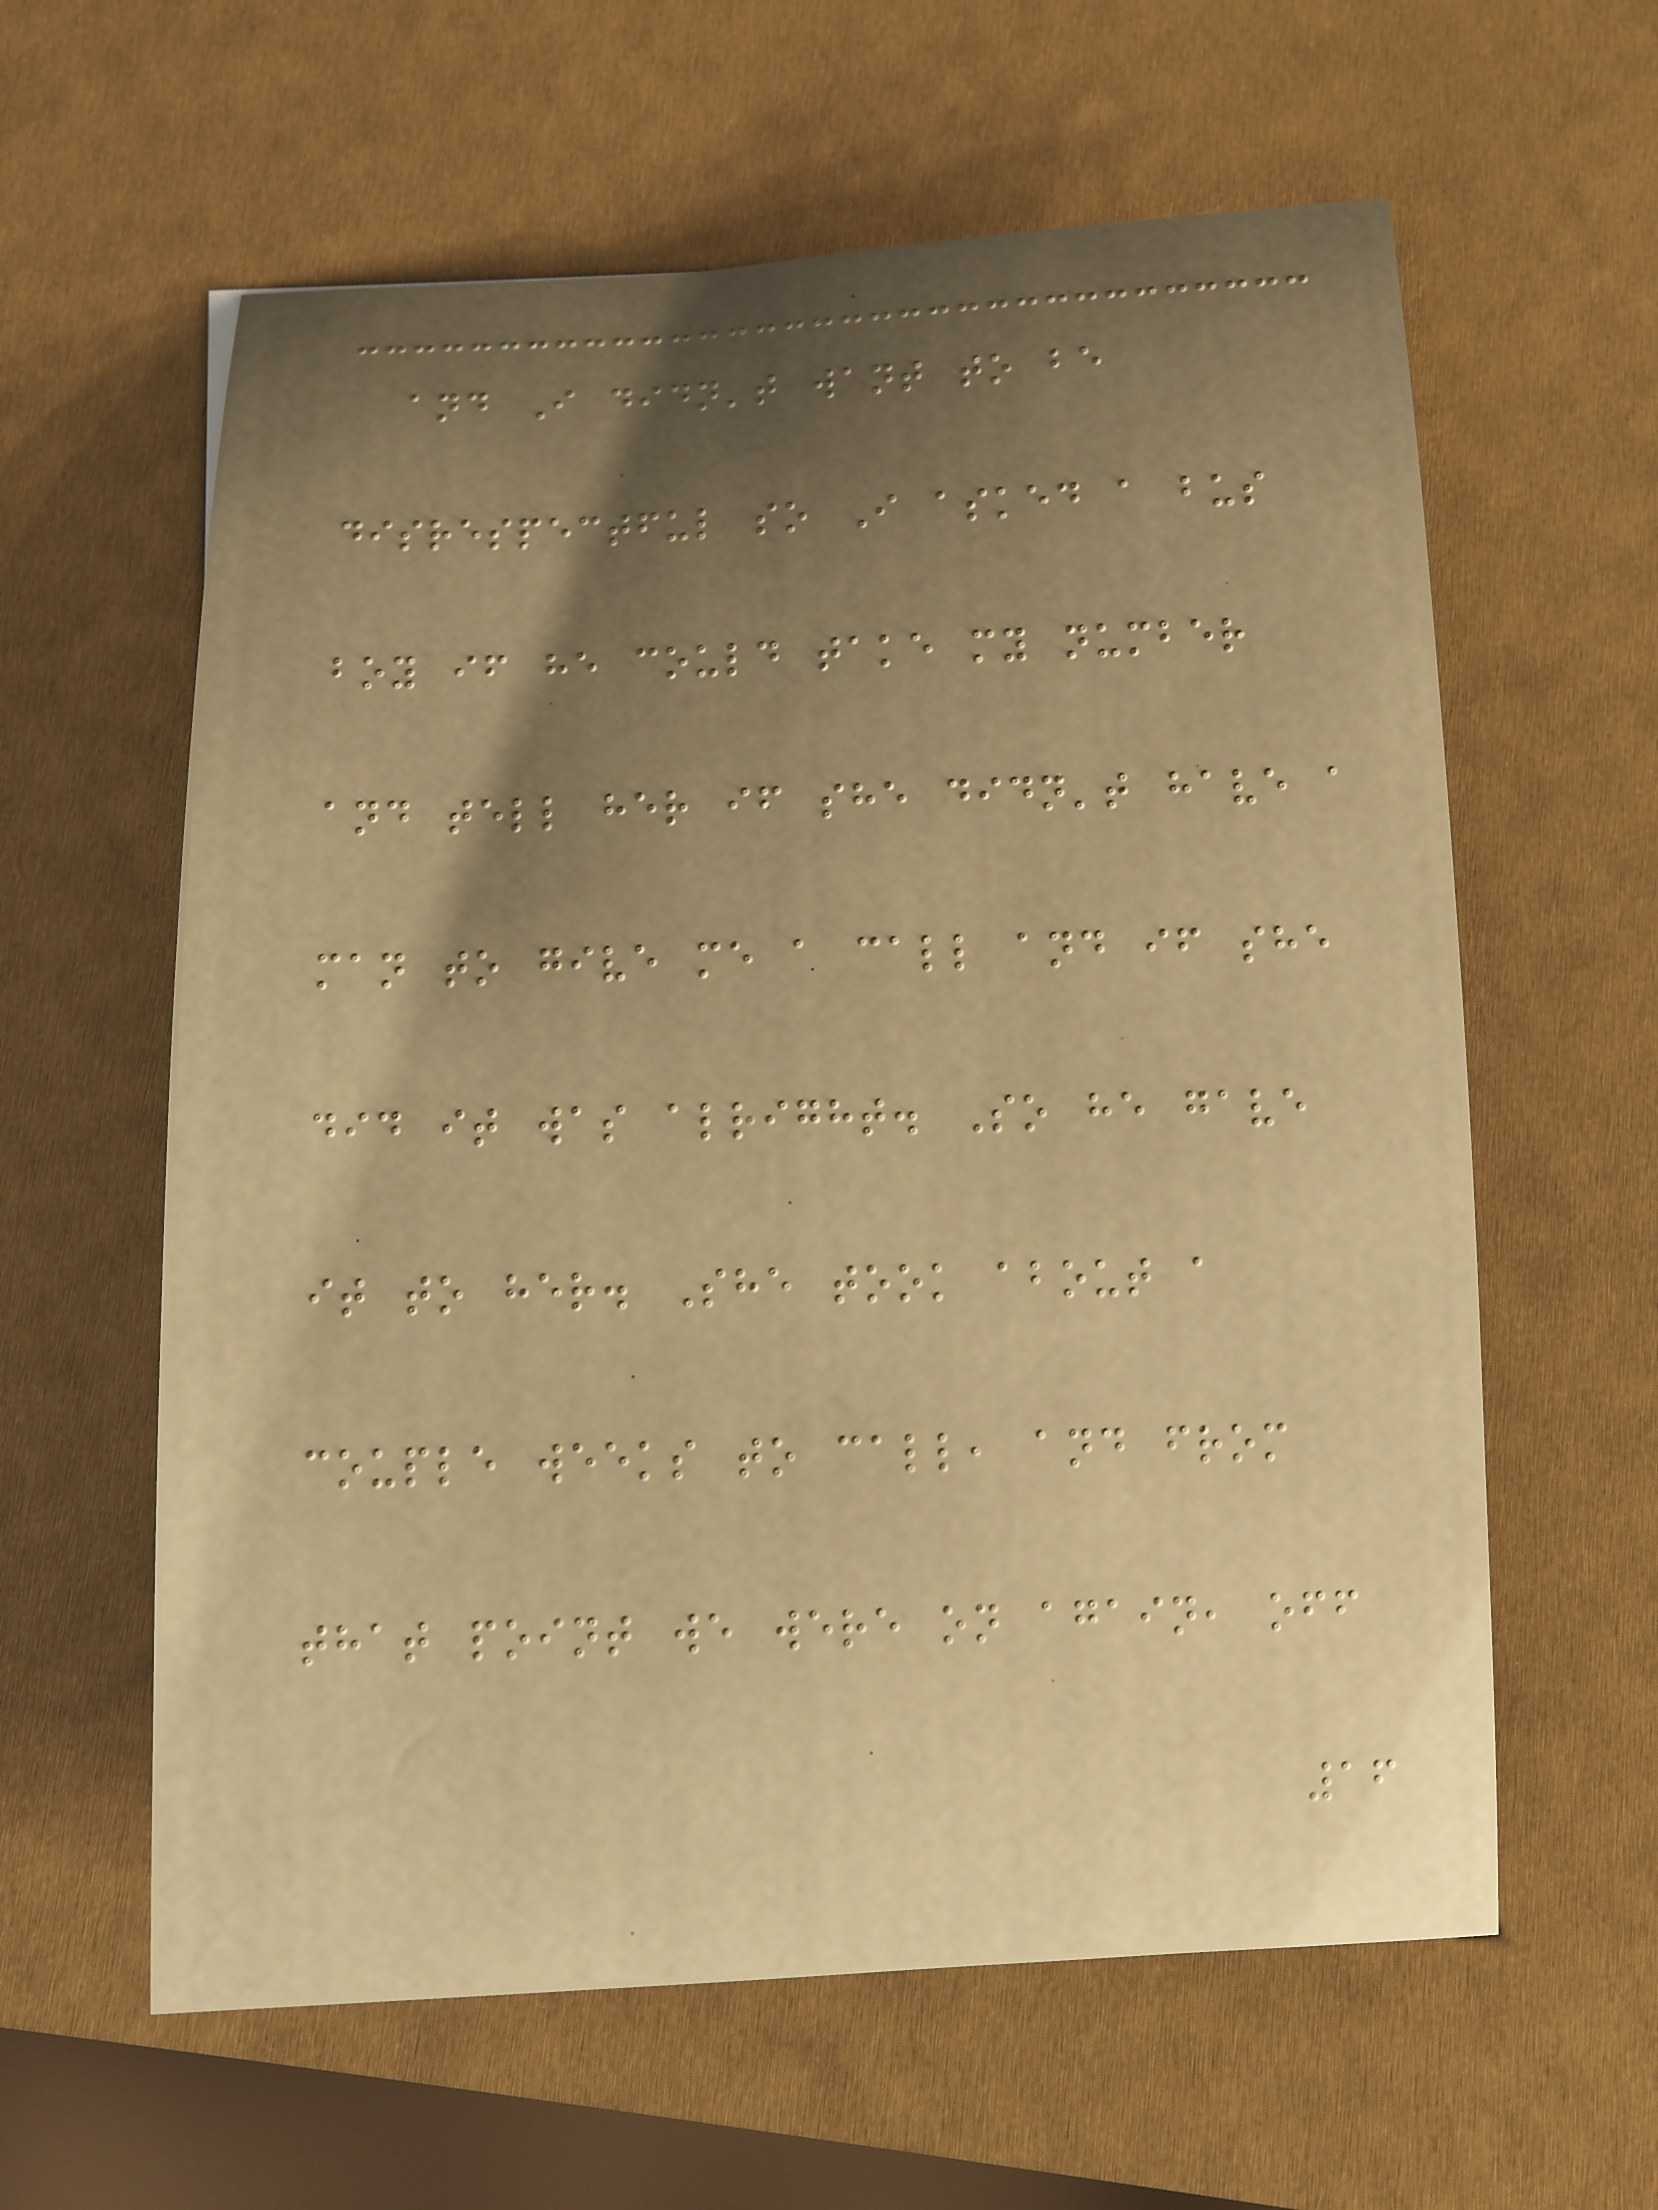and I didn't want to be
disrespectful so I asked a bus
boy if he could take my number
and tell her if she didn't have a
man to give me a call and if she
did it was alright. So he gave
it to her. She took about a
couple weeks to call, and from
that point we were on again, off
16
